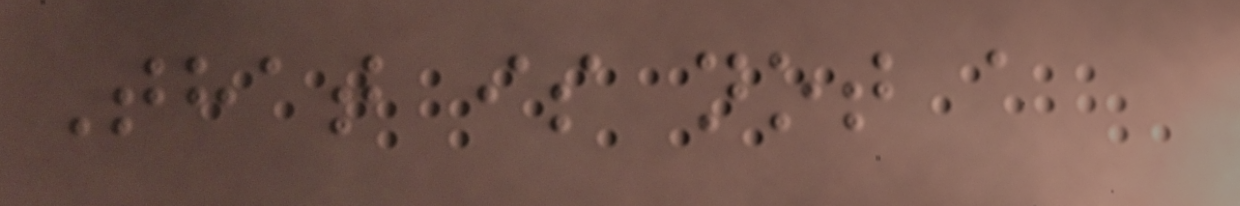That is not a
